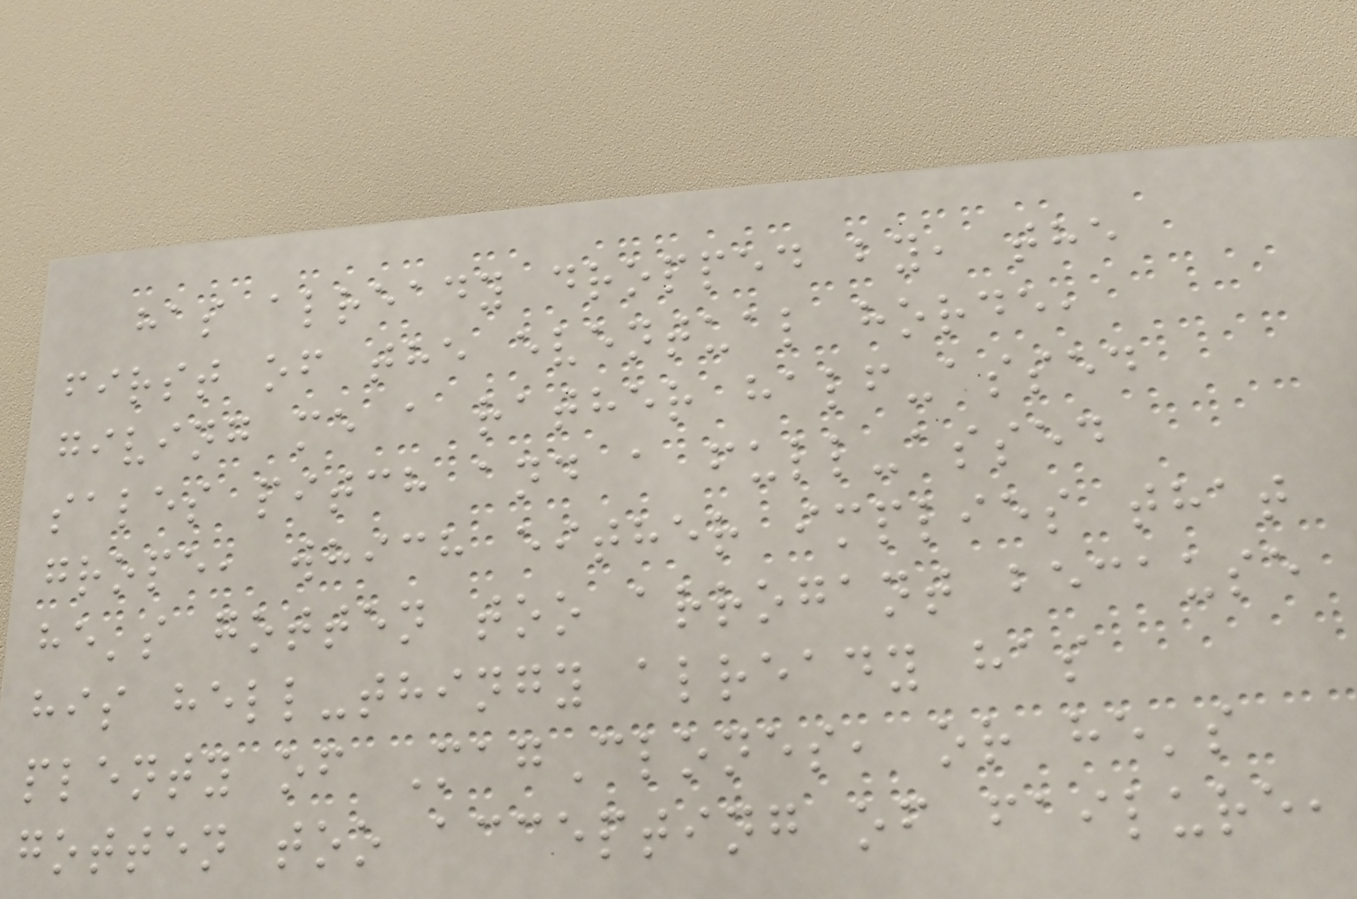has already dropped by, the
first of the eventual horde,
giving me a rather half-assed
sales pitch and a full-assed
grope, which either implies that
he's gotten too arrogant because
his hell-thingy already has
plenty of MagClones, or he's
gotten too accepting of failure,
